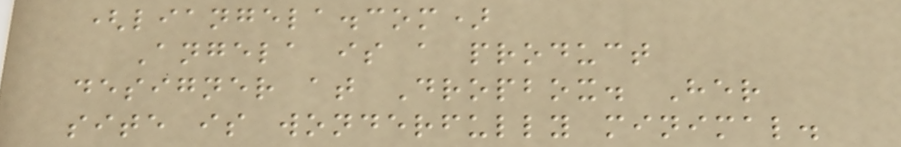(liangela.com)
Angela is a product
designer at Dropbox. Her
site is wonderfully minimal.
